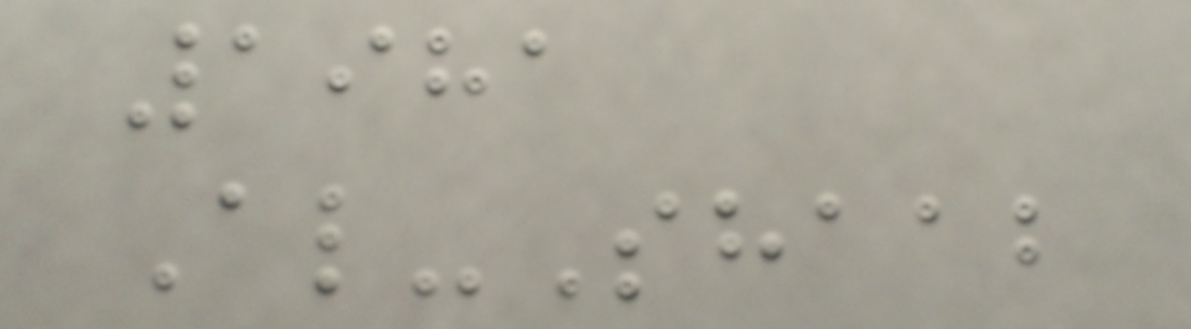1981
Al-Shaab
